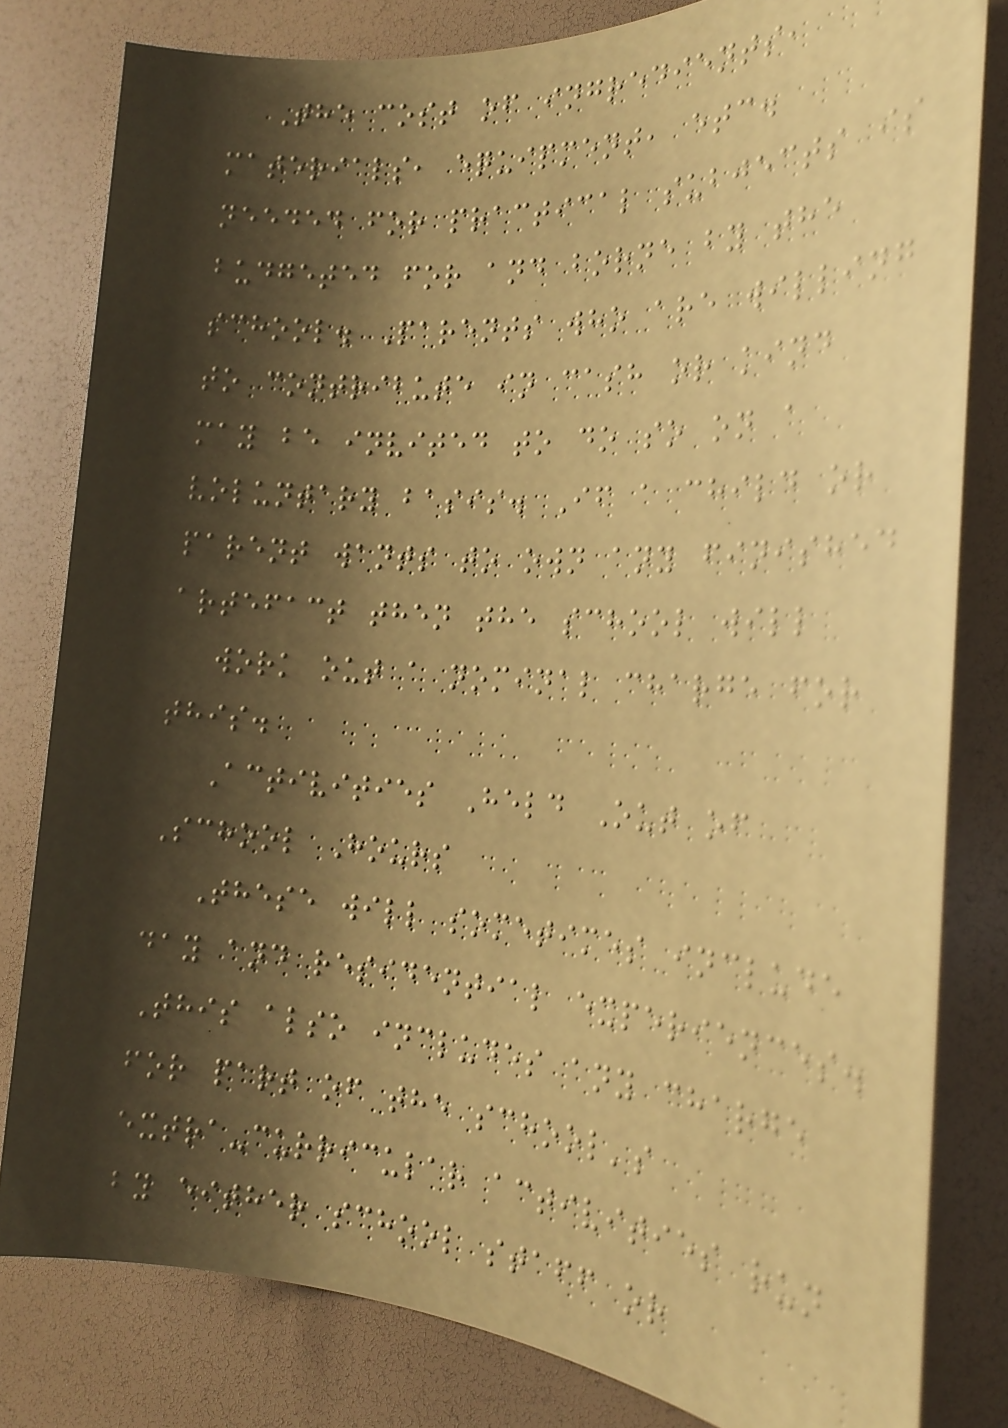The cost of ingredients,
materials, equipment, etc.
needed for practical subjects is
budgeted for and borne by the
school. Parents who are willing
to contribute in cash or kind
may be invited to do so on a
voluntary basis. If a child or
parent wants to own any finished
artefact then the school will
work out a nominal charge for
this.
Activities Held Out of
School Hours
These will sometimes include
day and residential experiences.
This also includes any charge
for part of the school's
extra-curricular activities run
by either school staff or
